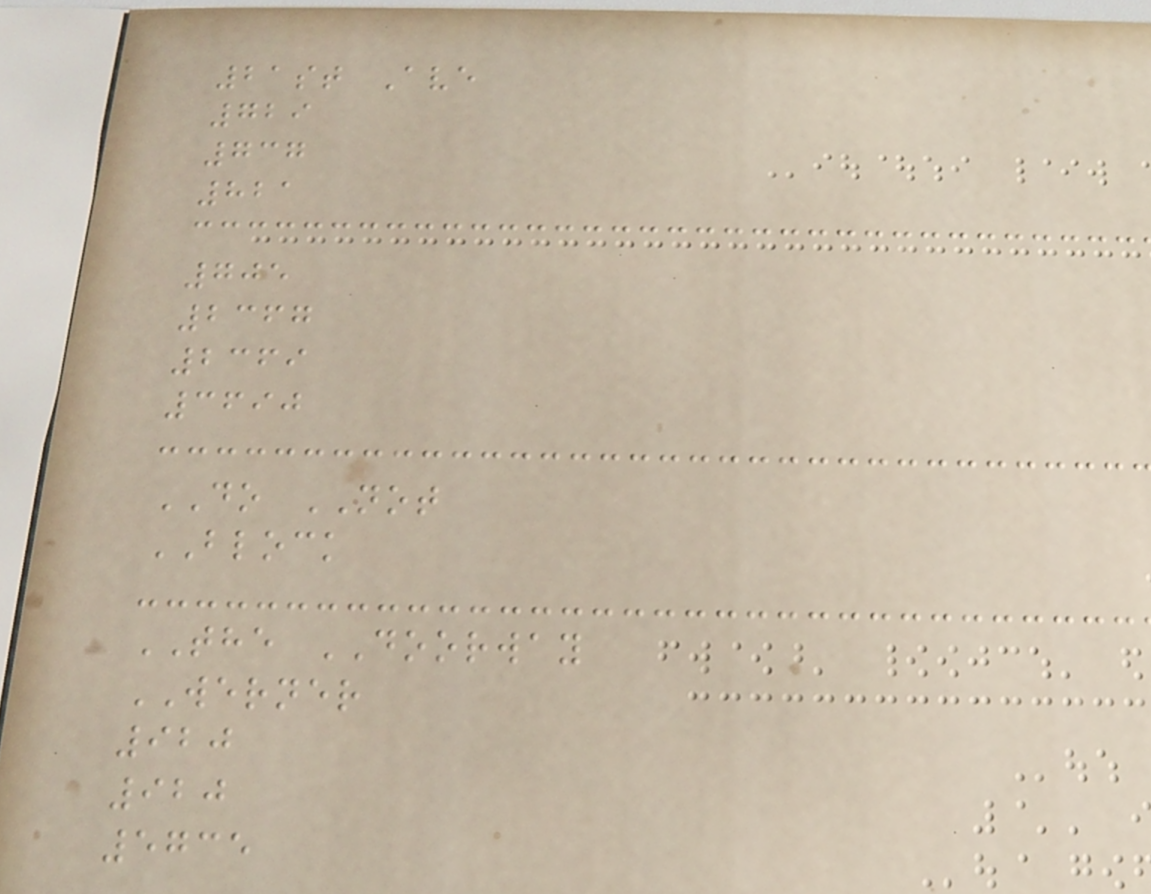21st Ave
729
737
821
705
2367
2369
3690
DO NOT
BLOCK
THE DOORWAY
WERNER
920
920
5735
